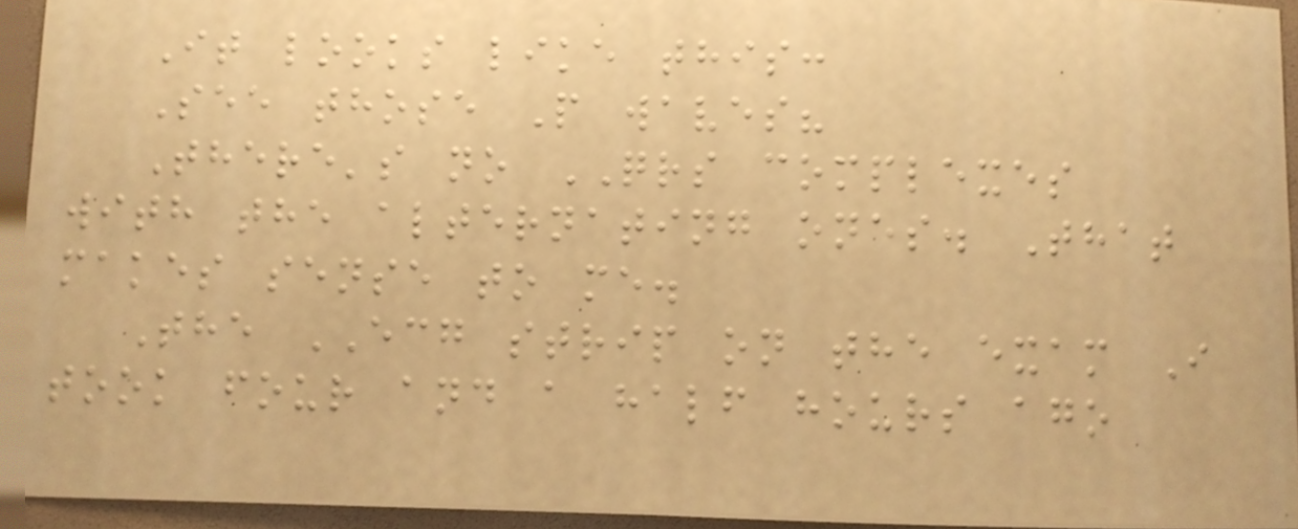It looks like this:
See those P waves?
There's no QRS complexes
with the alternating ones. That
makes sense to me.
The ECG strip on the exam I
took four and a half hours ago
